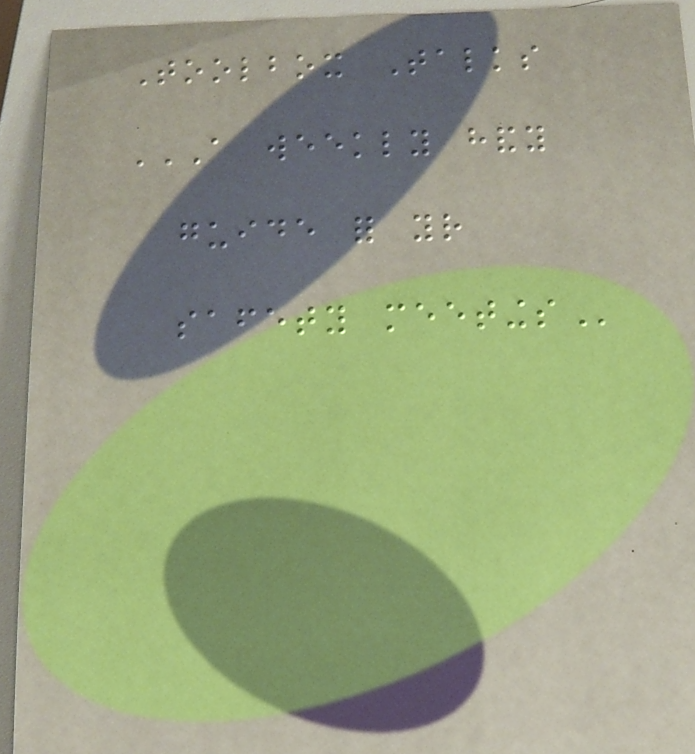Toolbox Talks
A WEEKLY HANDY
GUIDE FOR YOUR
SAFETY MEETINGS
